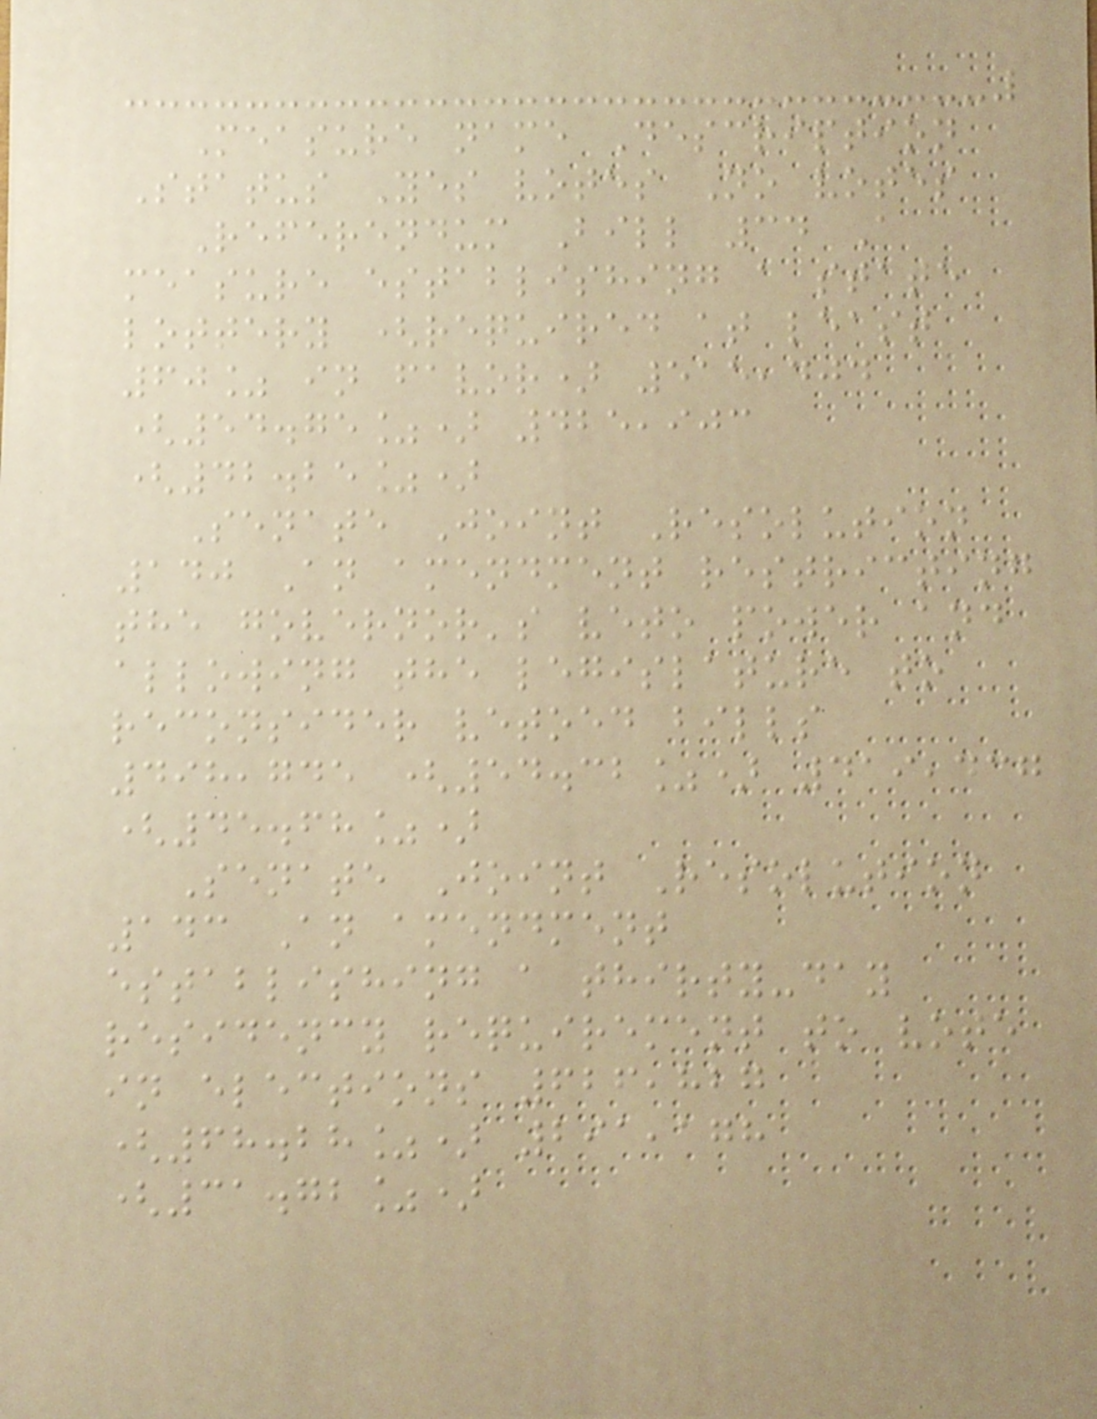Measure name Description
Status Yes votes No votes
Referendum Bill 34 A
measure establishing a state
lottery (required at least
60% in favor) 515,404
(54.75%) 425,903
(42.25%)
Senate Joint Resolution
140 An amendment restricting
the governor's veto power and
allowing the legislature to
reconsider vetoed bills
498,745 (54.32%) 419,437
(45.68%)
Senate Joint Resolution
143 An amendment
establishing a thirty-day
residency requirement to vote
in elections 626,827
(68.28%) 291,178
(31.72%)
